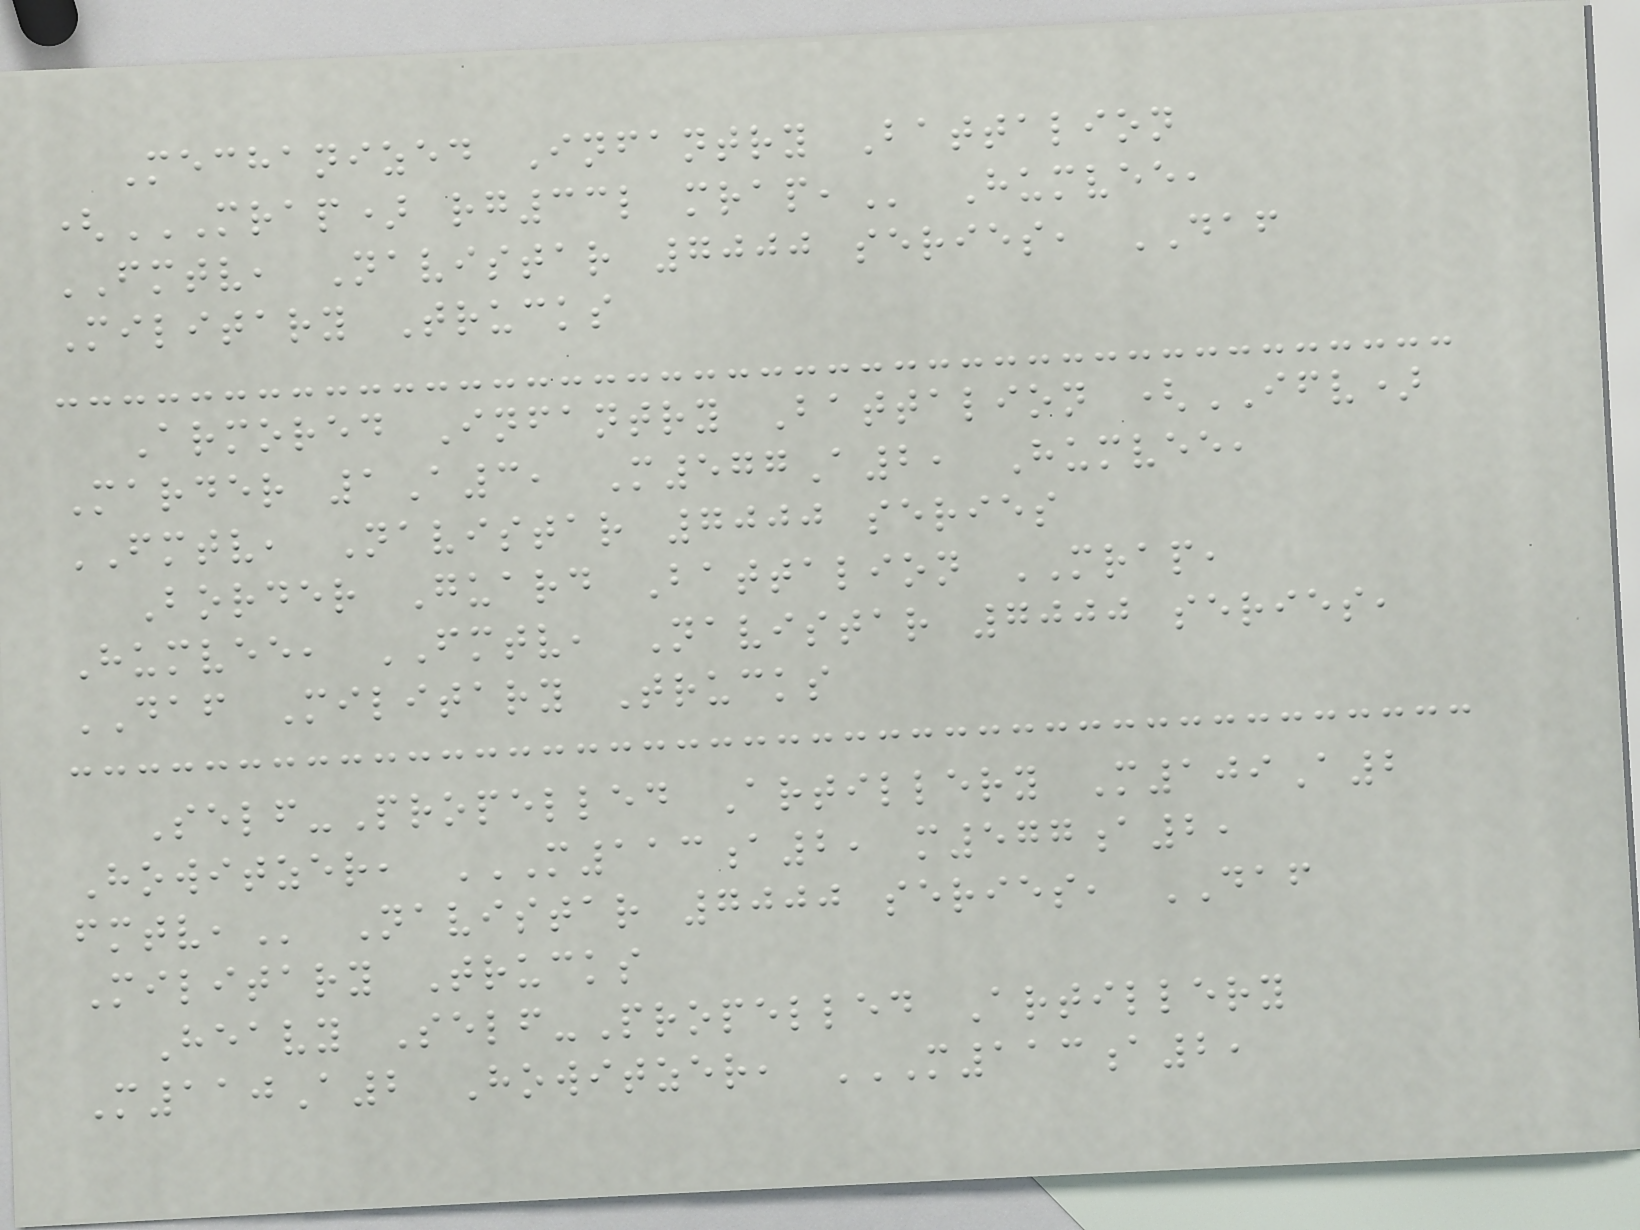Mechanized Infantry Battalion
(MRAP) RG33L MRAP, Humvee,
FMTV, Navistar 7000 series, DAF
Military Trucks
Armored Infantry Battalion (IFV)
Marder 1A3, M577A2, Humvee,
FMTV, Navistar 7000 series
Border Guard Battalion MRAP,
Humvee, FMTV, Navistar 7000 series,
DAF Military Trucks
Self-Propelled Artillery M109A2
Howitzer, M113A2, M577A2,
FMTV, Navistar 7000 series, DAF
Military Trucks
Heavy Self-Propelled Artillery
M110A2 Howitzer, M113A2,
